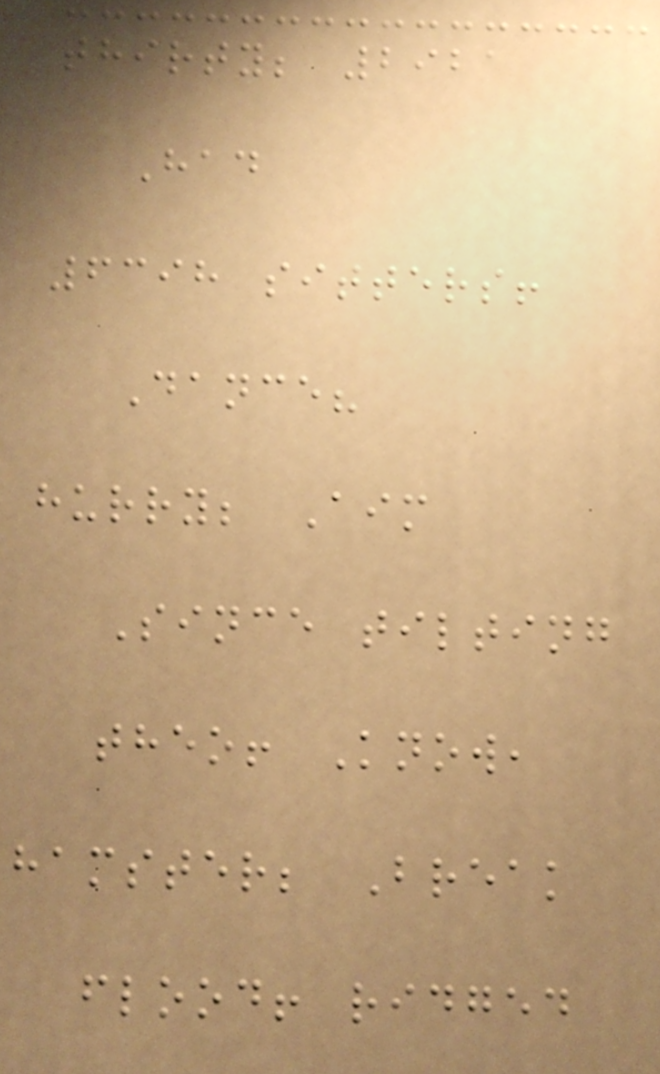thirty; 2921
Had
6398 sitters!
Dance?
hurry; Aim
Since tilting
theo! Know,
hamster; Break
flood! ridged
